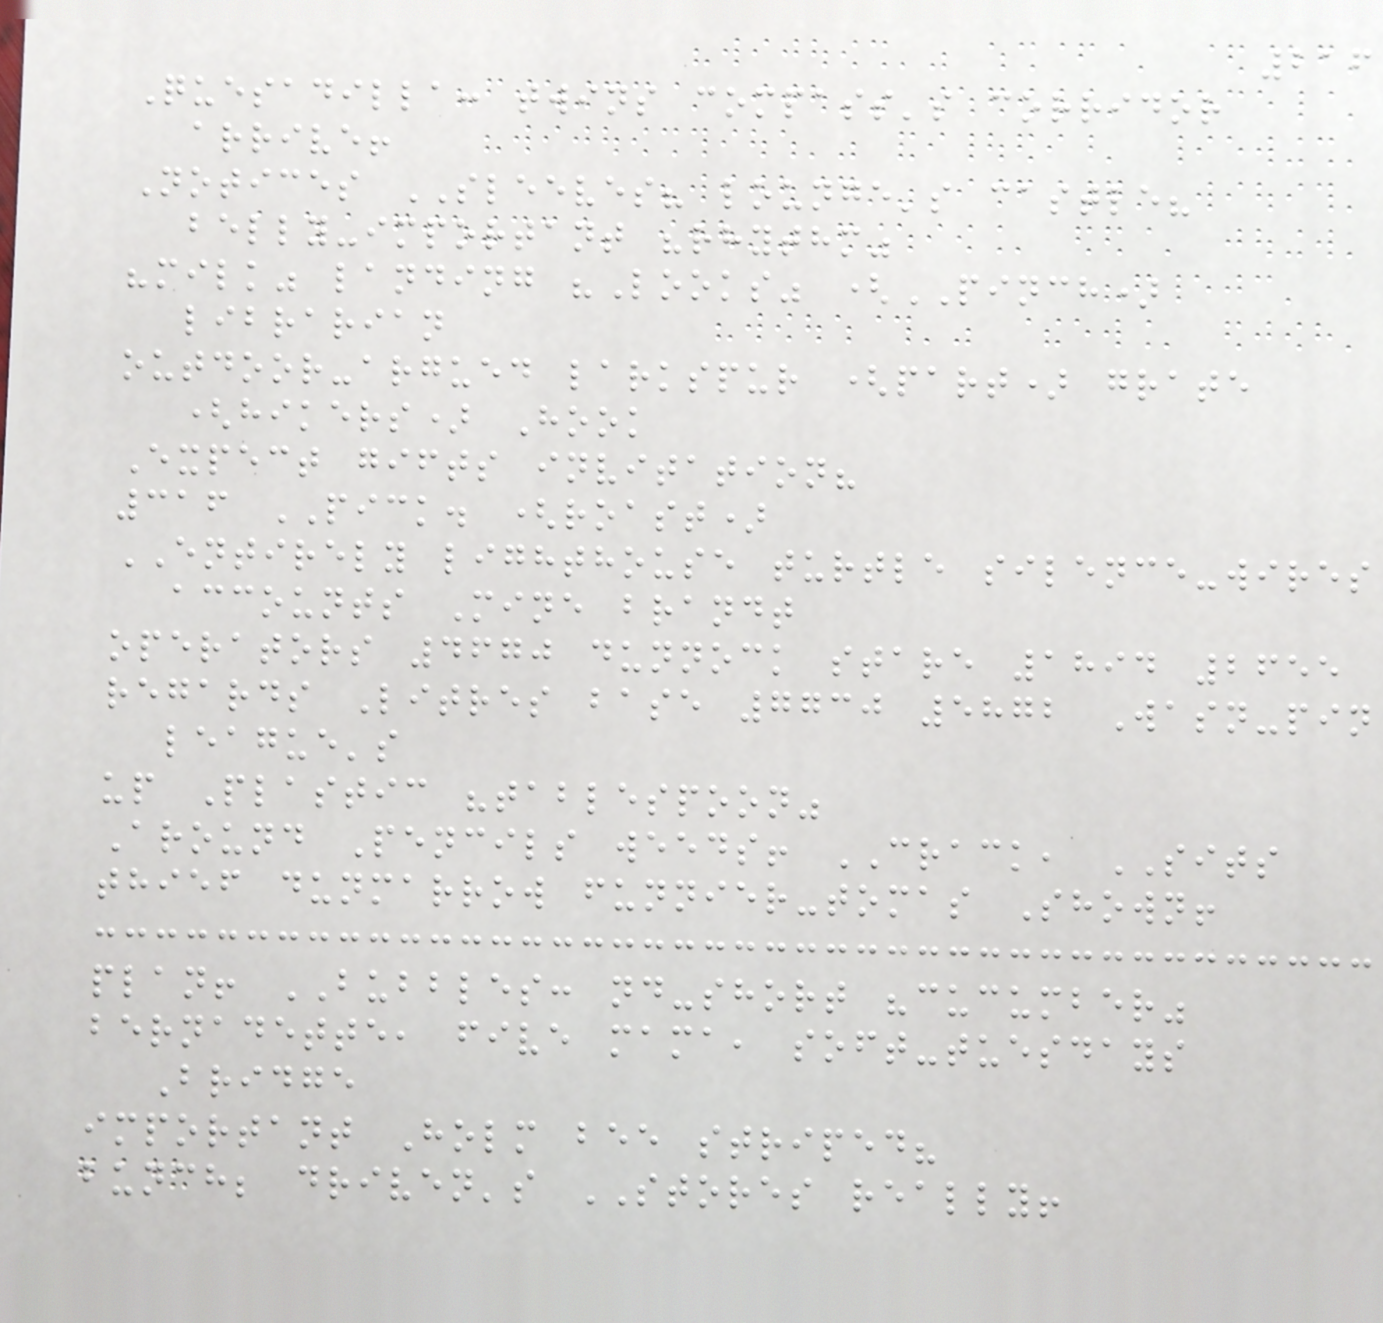216
Quesadilla: twins compass's corridor
arrive!
Notices SLEEVES? lounge's castle?
belly-important "rhythm"
"milk" landing "Looks" (PINCH)
librarian
outdoor-argued larkspur (part) grate
(hikers) Hook
Expect gifts invitation?
316 PICK. (roast)
ENTIRELY lighthouse turtle silence-wires
accounts Mine brandt
operators 4670 dunnock stare 1894 2655
regards Litres base 7730 5872 Wasn-pin
league's
up Plastic "tablespoon"
Around Pencils weeds! CRACK, SITS
thief dunmarrow funnier-tomas Shown!
plan! BUBBLES: nd-short "cucumber"
bernadette, five mama, soft-tuesdays
Bridge
important Holm bee striped?
bunch; driven's STORES really!
